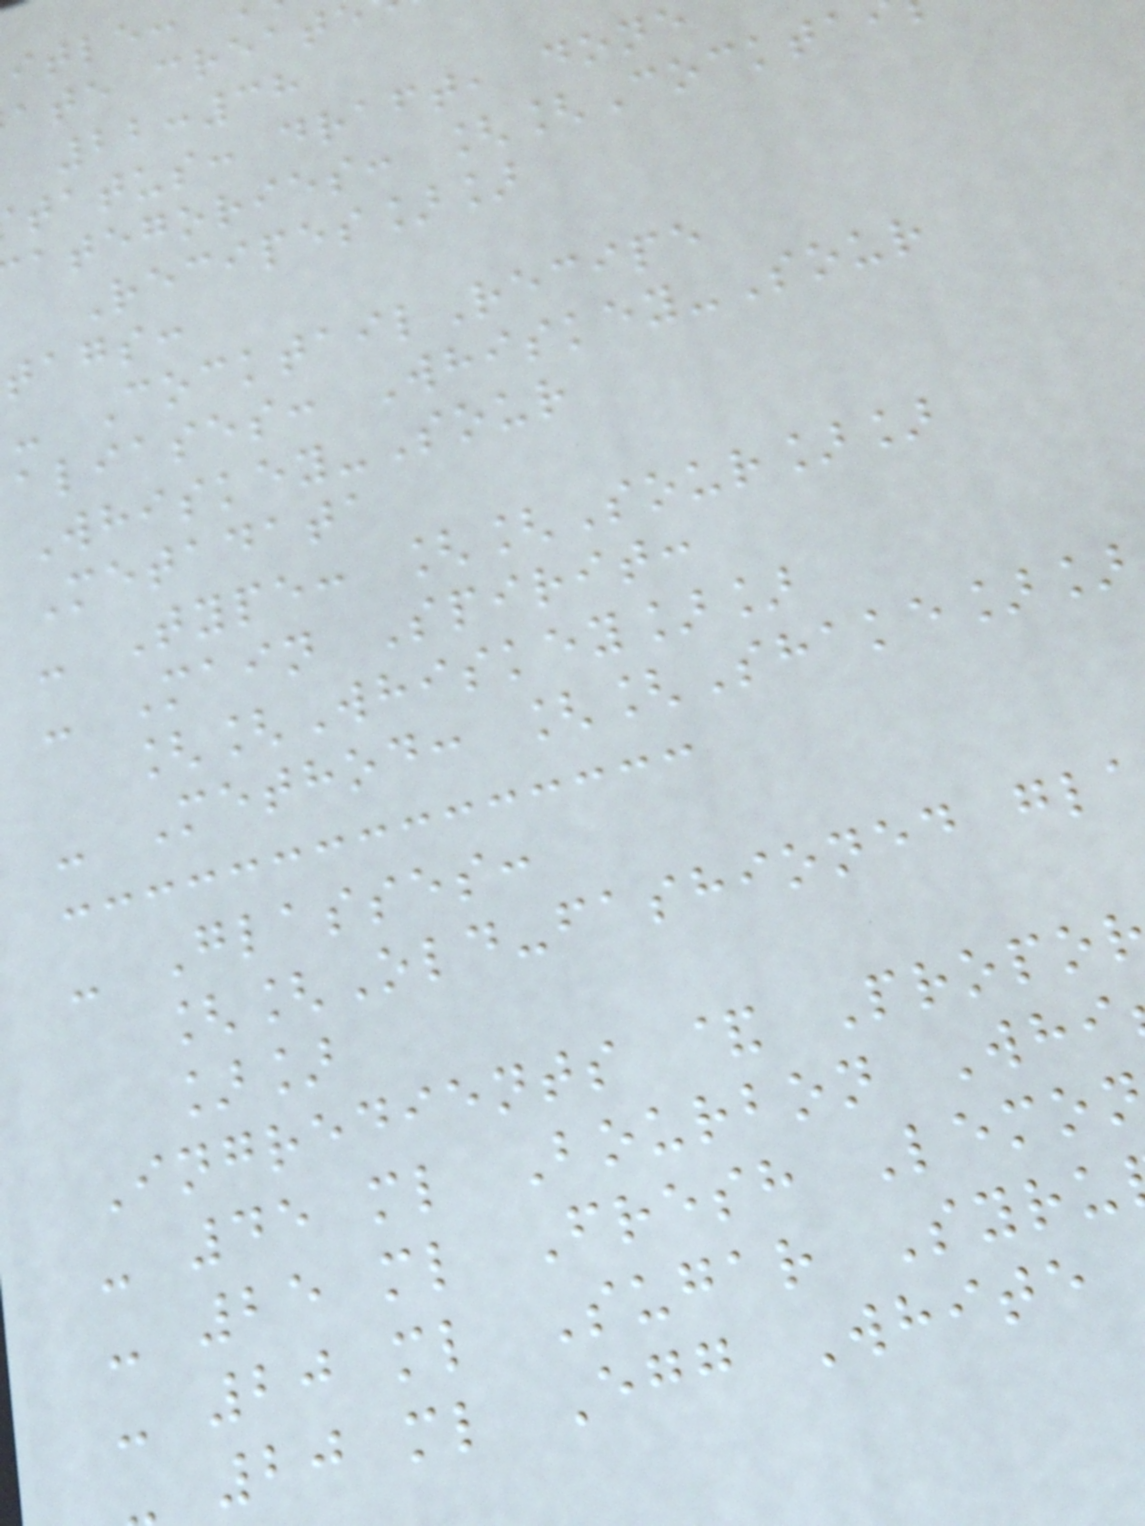ate creat
22:38
tatus: draft, done
ategories: [[Cockta
Recipes]]
tags:
- CocktailRecipe
aliases: Whiskey-Sour
Whiskey-Sour
Metadata
- Type: [[Sour]]
- Main Spirit:
[[Whiskey]]
- Method: [[Shake]]
- Glasses:
[[Old-fashioned gl
]]
Ingredients & Propo
- 45 ml Bourbon Whi
- 25 ml Fresh Lemon
- 20 ml Sugar Syru
20 ml Egg White
